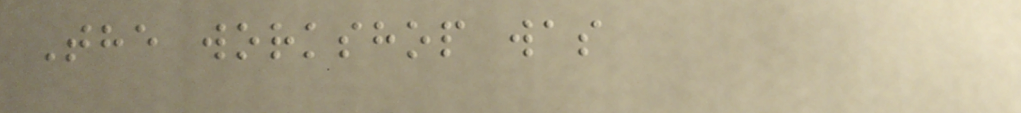The workshop was
